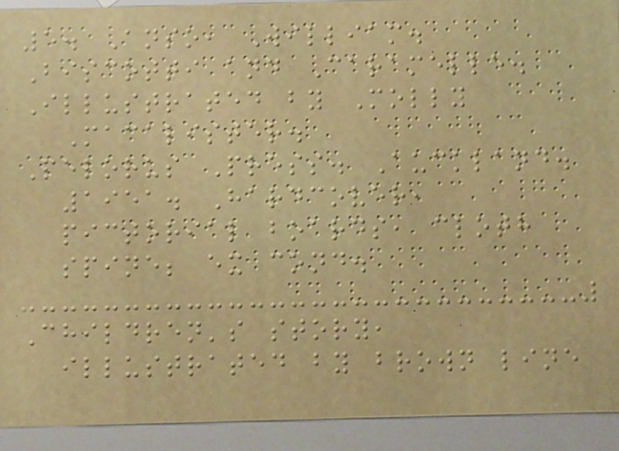5. Anso, William.
Biscotti and Caramelle.
Illustrated by Molly
Macalister.
Pelorus Press. Auckland.
1951. Hardcover,
pictorial boards, cloth
spine; ex cond.
Children's story,
illustrated by brown line
